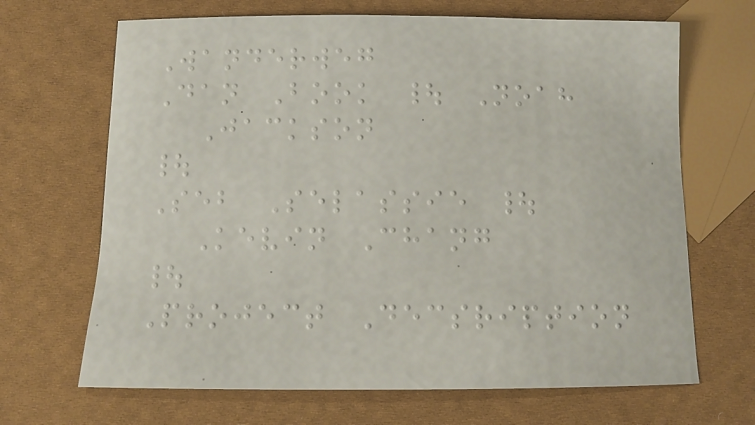Wanderweg
Dan Book | Noah
Jackson
|
Seb Selassie |
Kevin Chang
|
Project Decsription
